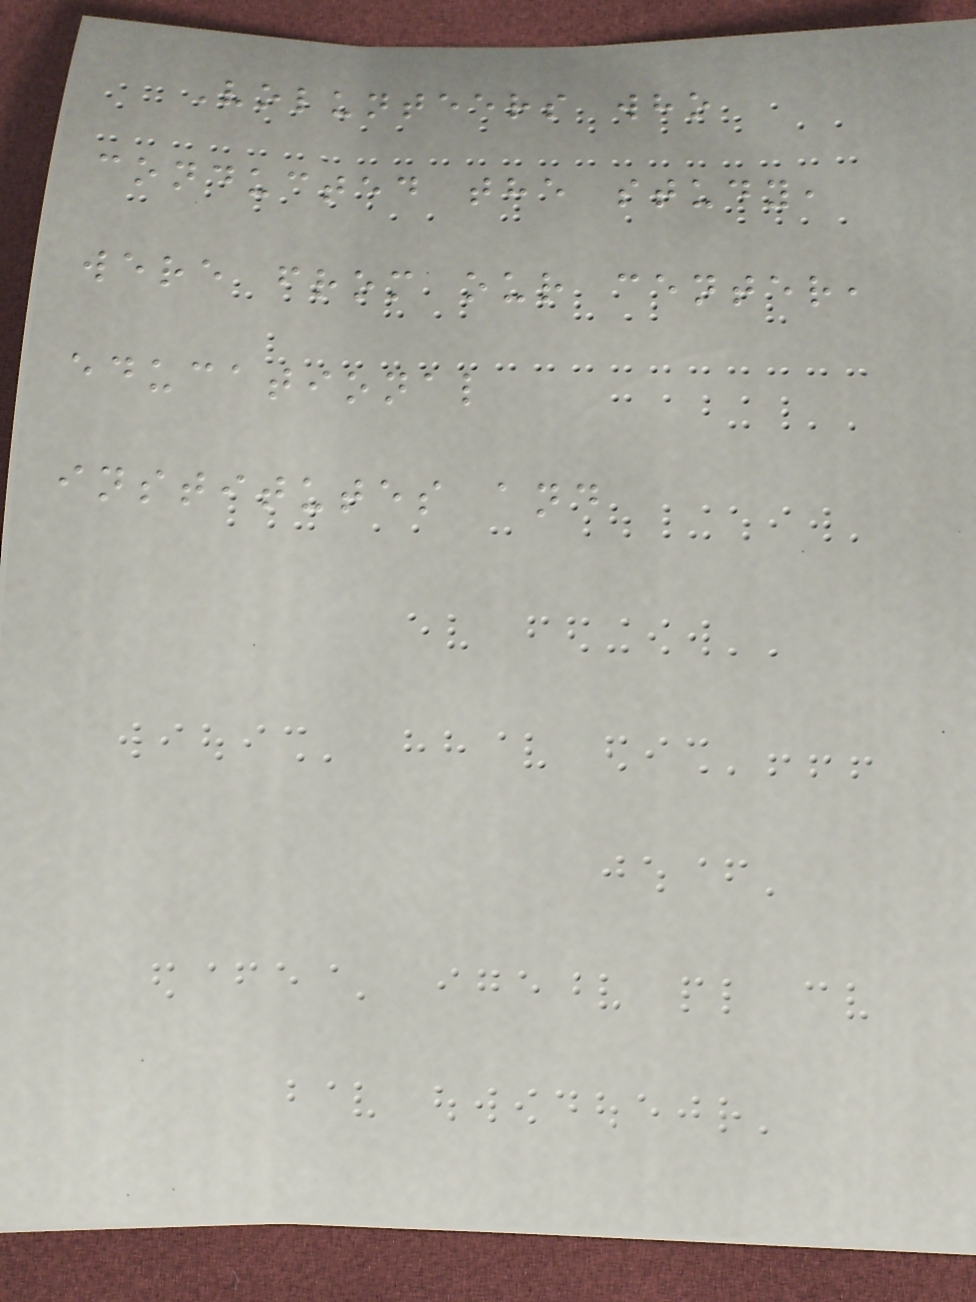Volunteers who
conducted the study,
were from our center,
educational
institutes and
